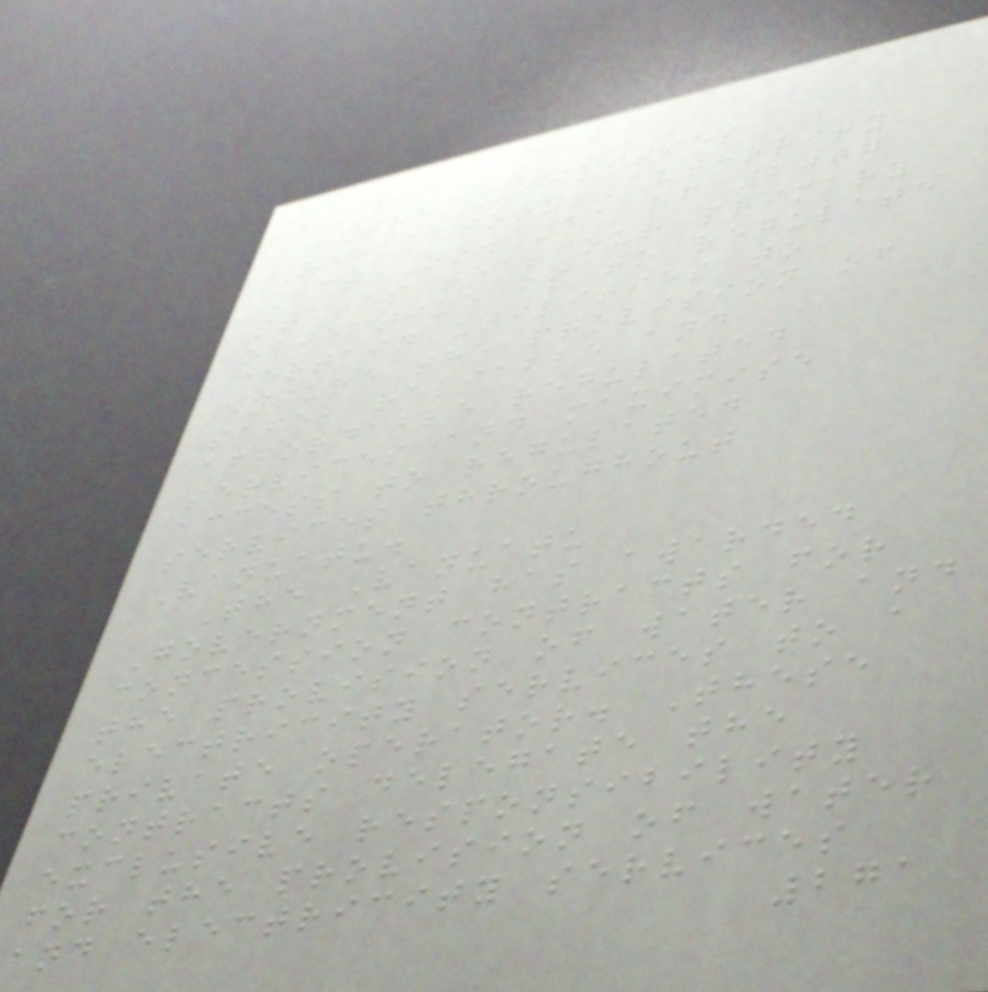The Utilities
Regulatory Authority
Act No. 11 of 2007
states that our primary
objective is to regulate
certain utilities to
ensure the provision of
safe, reliable and
affordable regulated
services and maximise
access to regulated
services throughout
Vanuatu.
The Vanuatu
Government has awarded
concession contracts for
the provision of water and
electricity services to a
private operator. These
contracts delegate the
exclusive responsibility
for the provision of water
and electricity services
271
